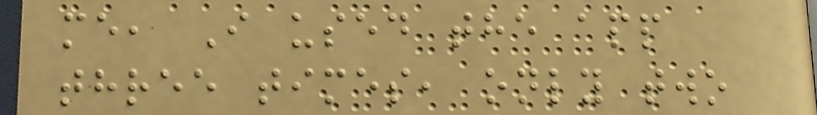me, I used the app
three times, only two
